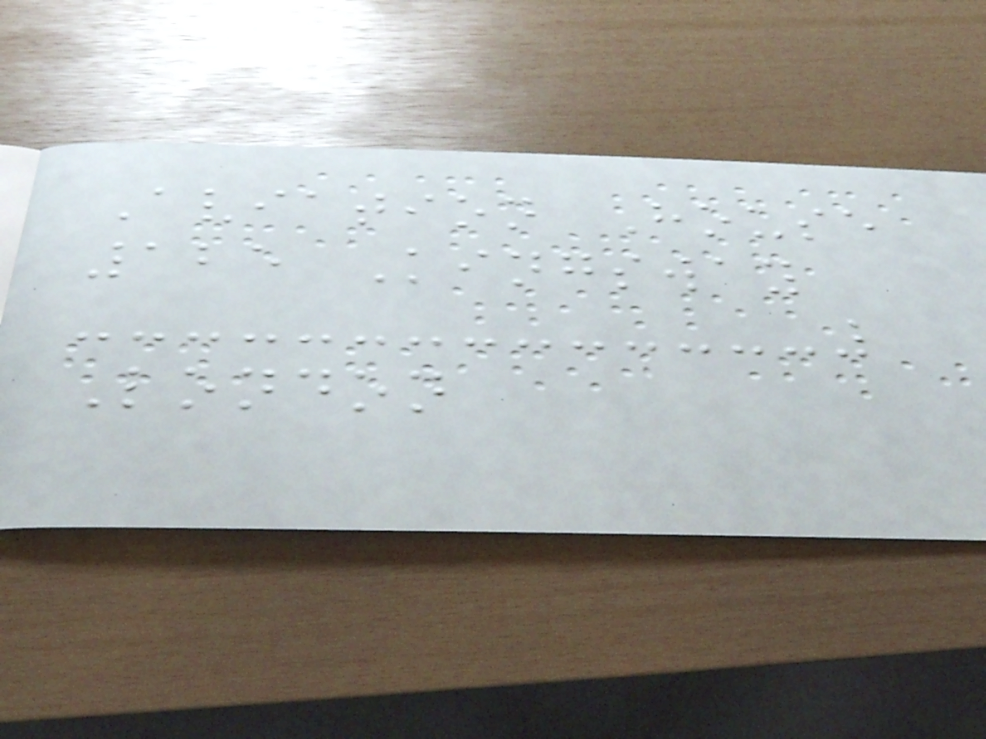Aviation House
125 Kingsway
London
